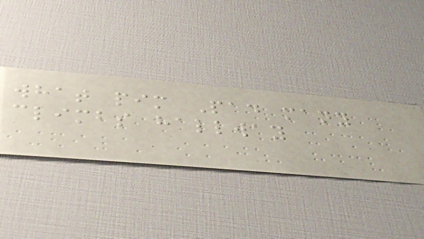what pim Pad many
climbs hallway
